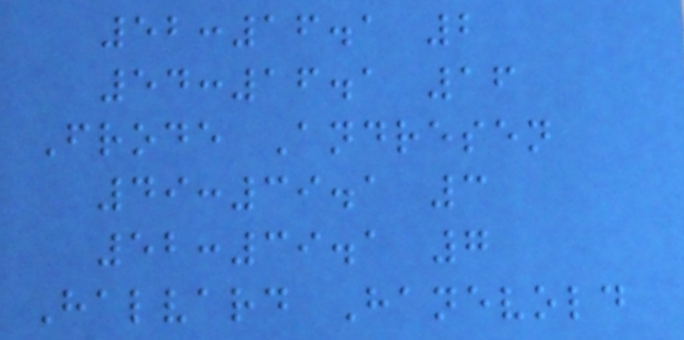52:16.1 2
54:16.1 16
Frode Andresen
49:39.1 3
52:39.1 7
Halvard Hanevold
